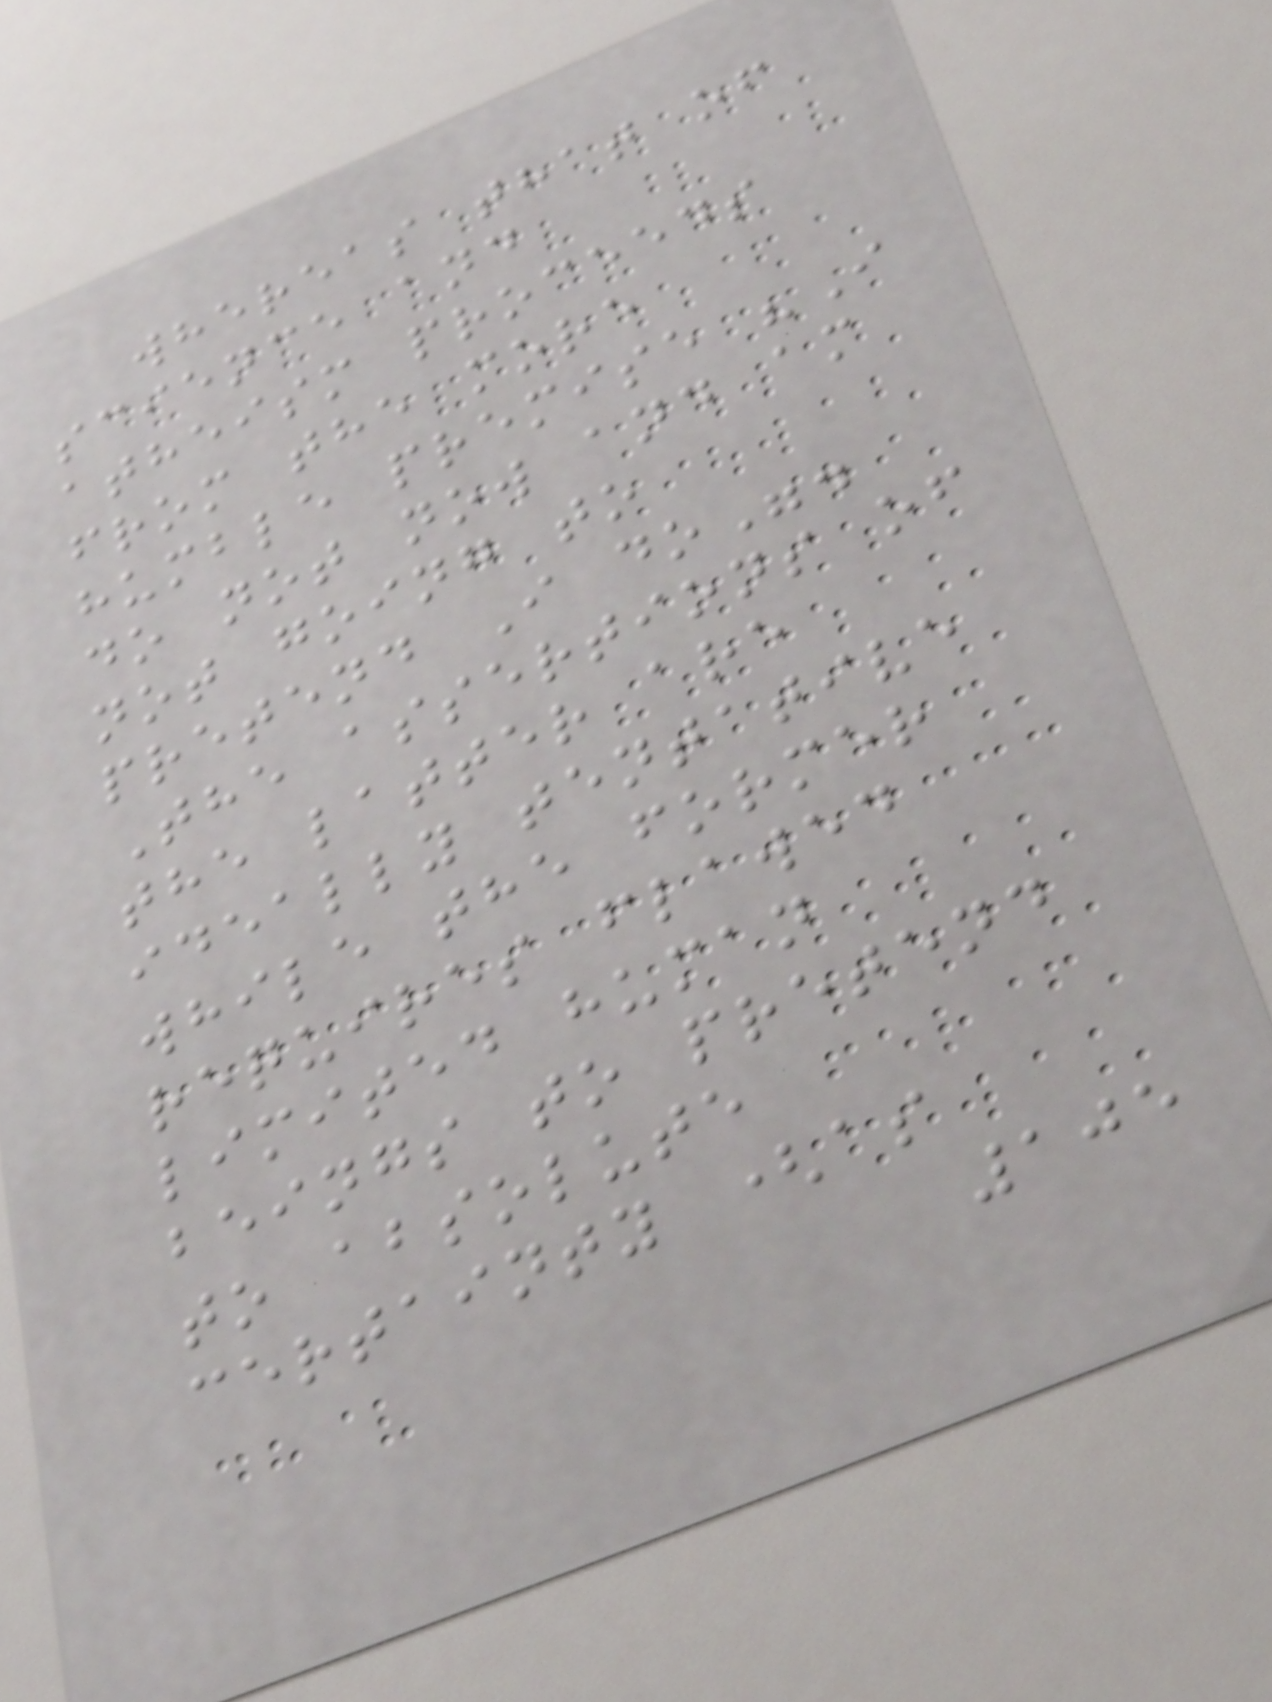whereas that of
science and
atheism proceeds
from the more
humble premise "I
do not now and am
not going to
pretend I do".
The assertions of
the latter are
ideally tentative
while the former
requires flawed
limited human
beings to pretend
to absolute
certainty (as
105
